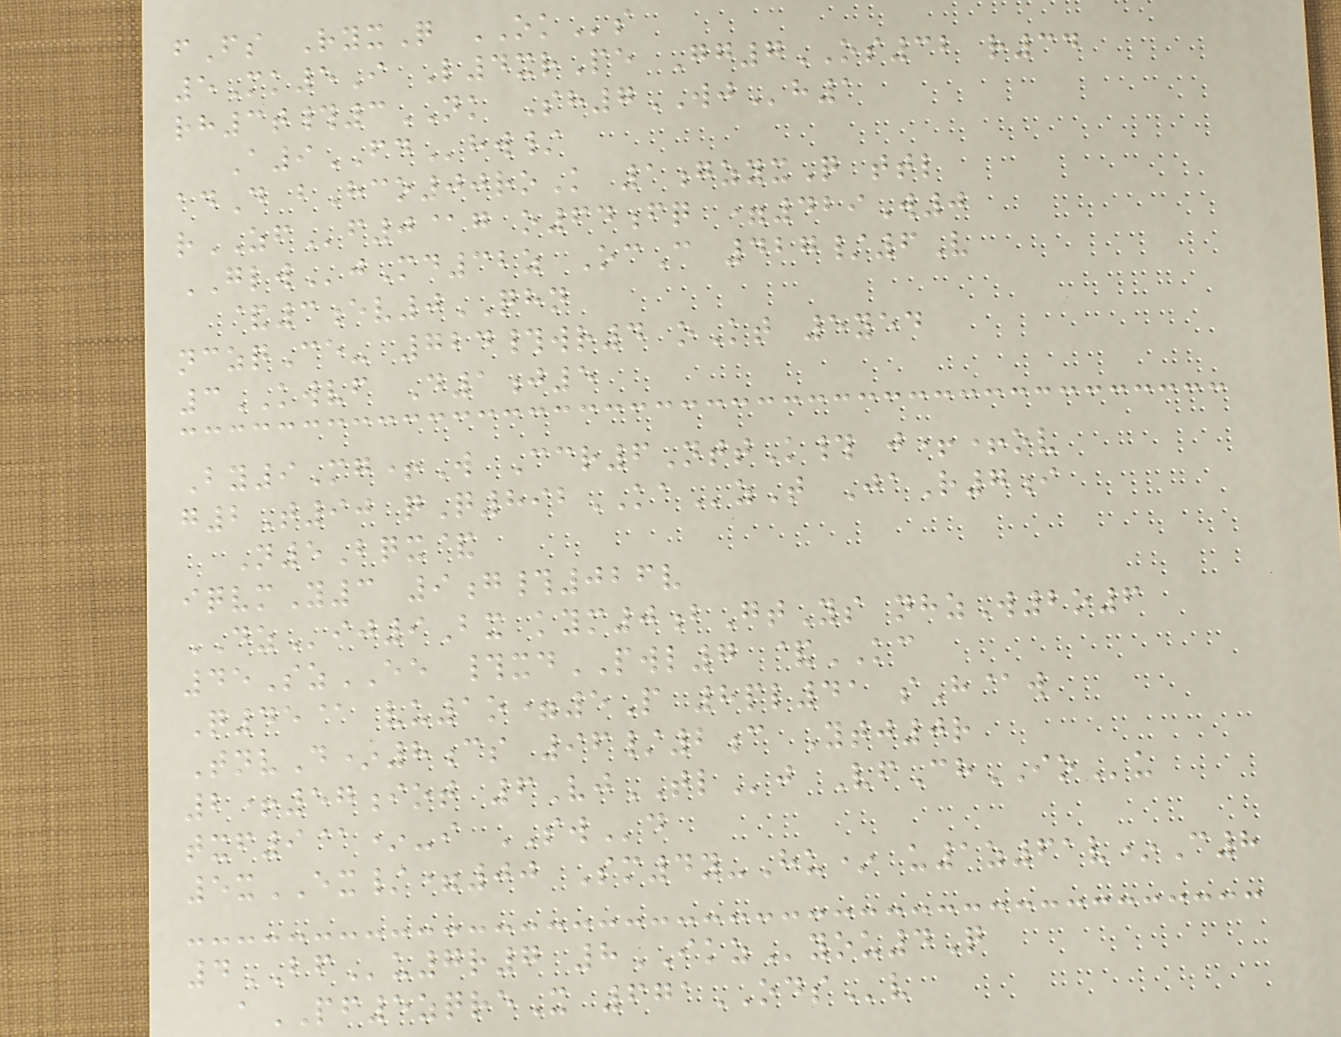fFs RyxQ OKs
5Mk5I L4xrPe Gg7OS32 r34
rh3t#3NK Sh7WJh1
A9FDhw/
adD bHco00roK 1gzyxQ ttl
rZFf0@g o64fq =429W0
GLWjMd32z OcC 427/6V
&3ev0QHN
nczqCe- 724#wr4 oKt 5yed
3KWVF D1j5
By9Mg+W Ccr6NttK# j++ov
g2T90 qQ892KAzT JaR7i
N5Bqx&
iqvmY3 9g#026v
DZij9Bx kym0bGtYs nhzW2o6
45SzEE #xdPWL7 &KC
Q45@ vu1o=5P 8pl41 sH@w
TnvD*8cs 96/2c Ytj0r
2+57iot 6VjTLj VfChIOu
txf9@*-i SWd
5xEX/=00 Sm4y-Hu* u1z61v*C8
4BFu7r7 8IKZyou4Q
aPF5zqreX 671ODSv
